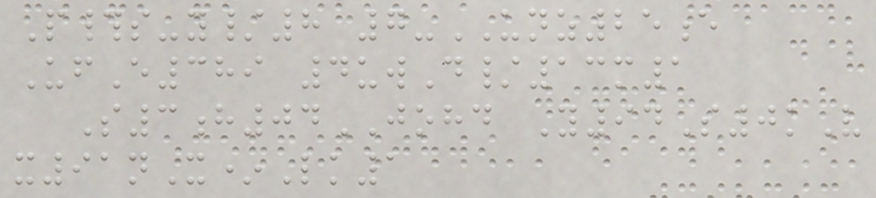P#s-y/8 7-UNZ25e
UfE389 4uwD/13m1
S3h04JOHD Y94S0kV
x91nX*Lk1
